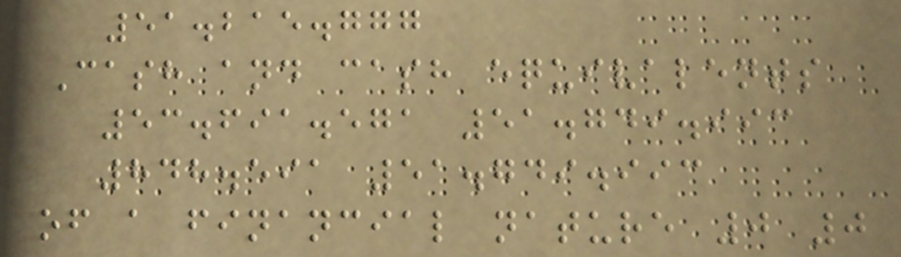51.215.777
Cash and cash equivalents
53.691.571 51.749.993
848.591 51.749.993
of a financial nature 0 0
